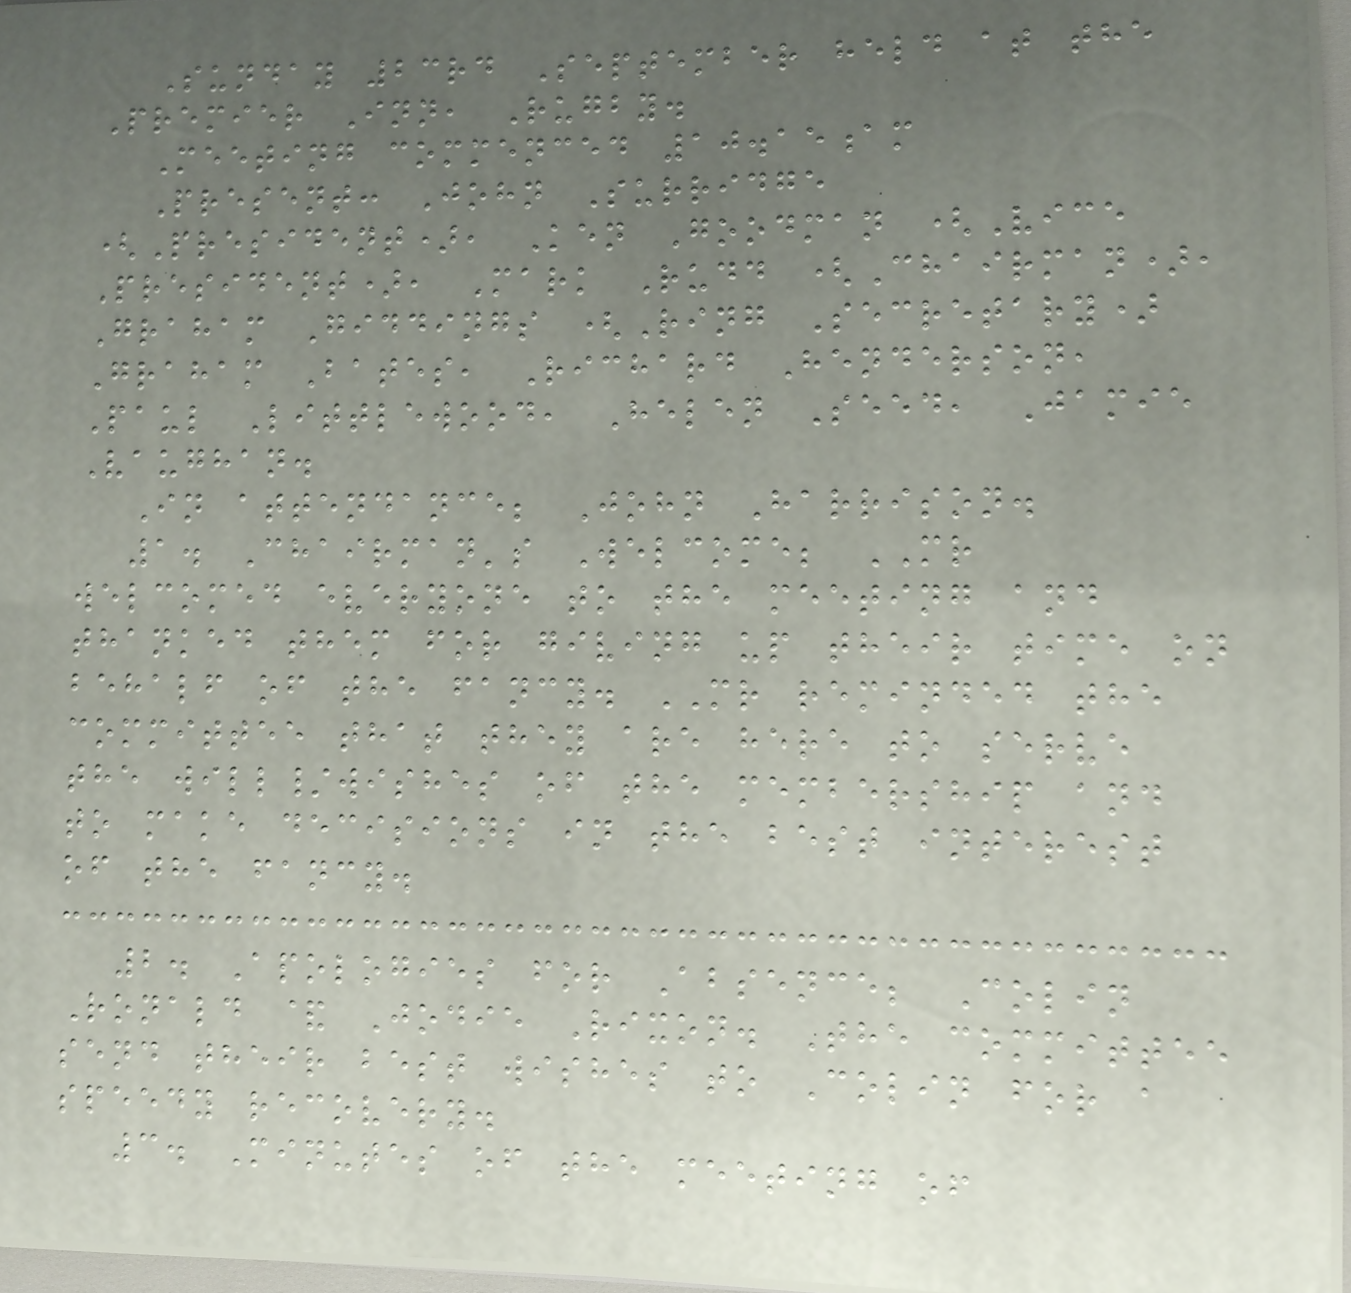Sunday 23rd September held at the
Premier Inn, Rugby.
Meeting commenced 10.15am
Present: John Surridge
(President), Ken Goodman (Vice
President), Mark Rudd (Chairman),
Graham Giddings (Ring Secretary)
Graham Bates, Richard Henderson,
Paul Littlewood, Helen Seed, Jamie
Vaughan.
In attendance; John Harrison.
1. Chairman's Welcome; MR
welcomed everyone to the meeting and
thanked them for giving up their time on
behalf of the fancy. MR reminded the
committee that they are here to serve
the will/wishes of the membership and
to make decisions in the best interest
of the fancy.
2. Apologies for Absence; Colin
Ronald & Jodie Rixon. The committee
send their best wishes to Colin for a
speedy recovery.
3. Minutes of the meeting of
